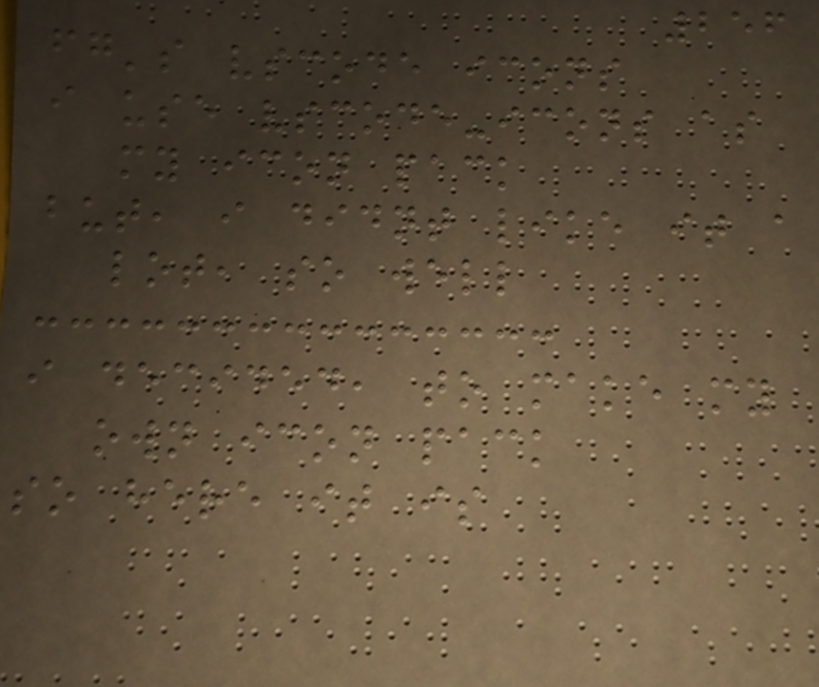256
fg's vscode icons
i use vscode-icons as
my icon pack
but, i didnt like it a
lot, so well
i decided, to make my
own icon pack
so here it is
